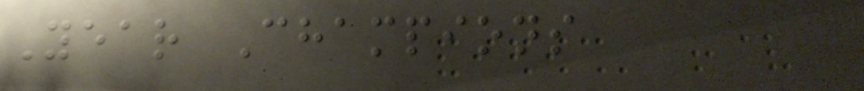Year Champions
